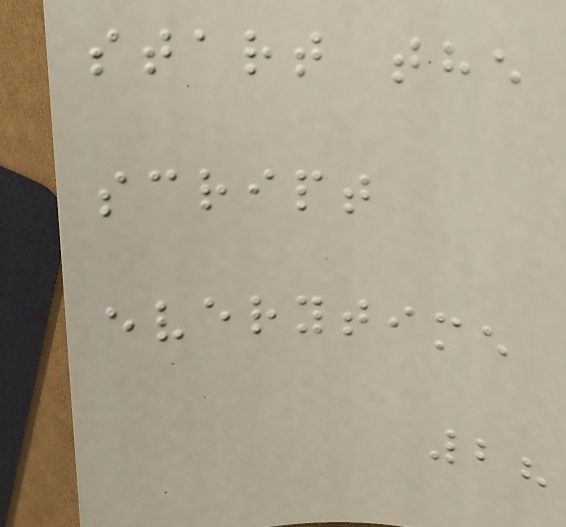start the
script
everytime
28
